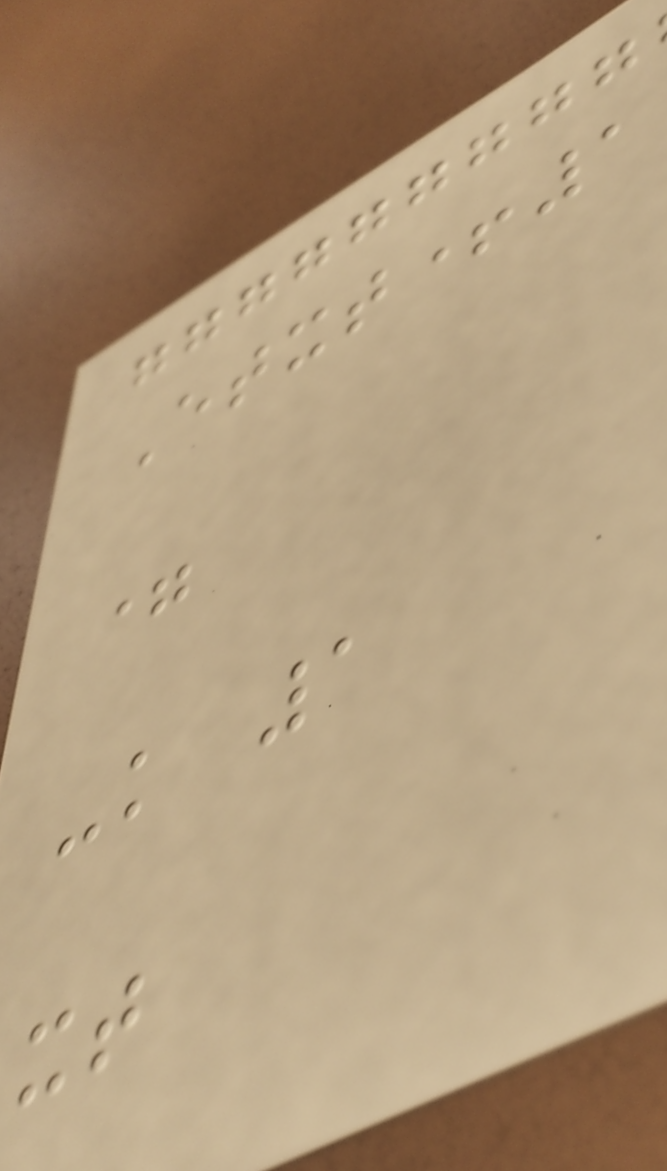Etxt+1
=
-k 1
xt
